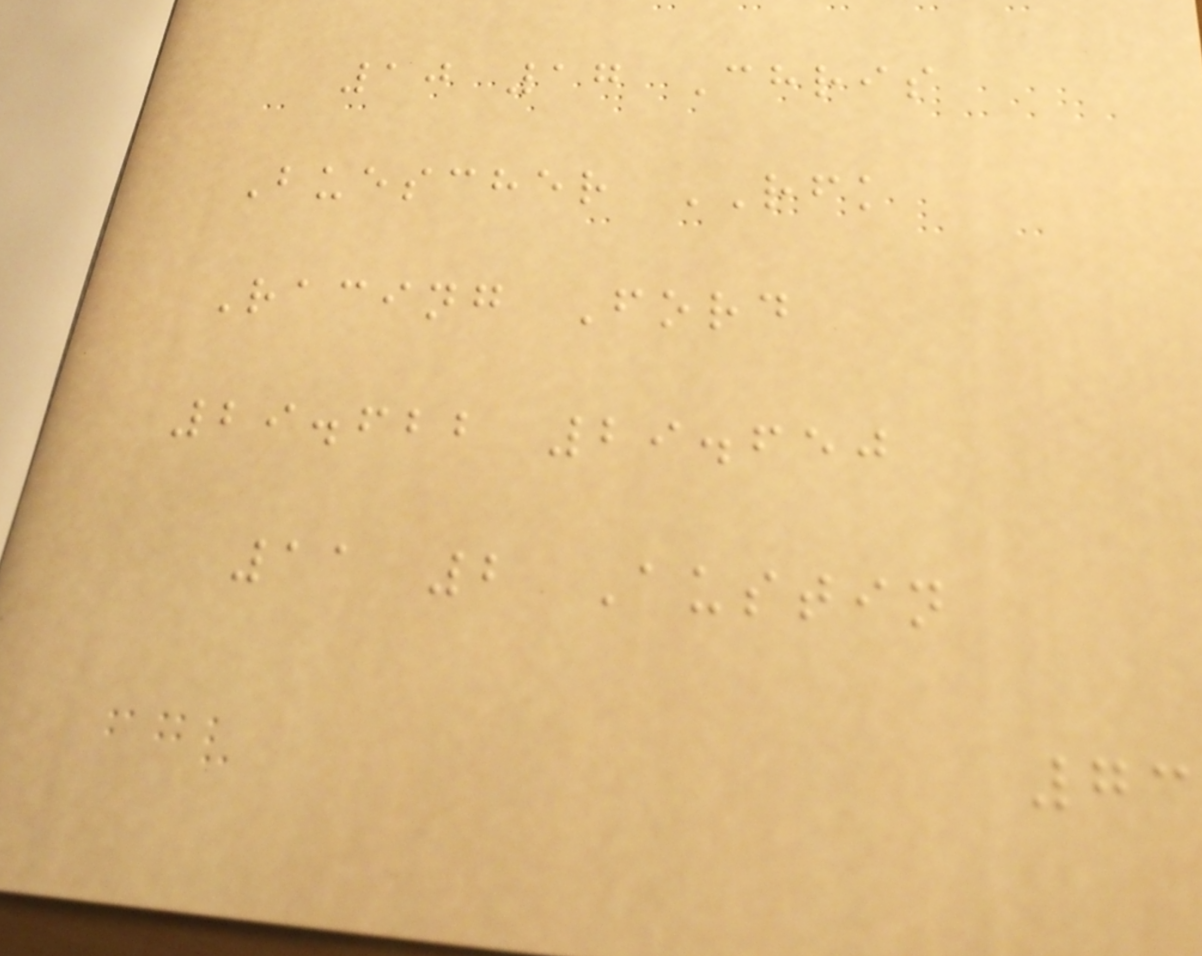10 17 Chris
Buescher RFK
Racing Ford
29.622 29.650
11 2 Austin
73
